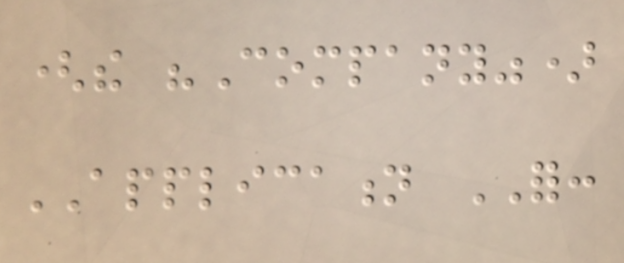(the "Company")
APPLICATION FOR:
